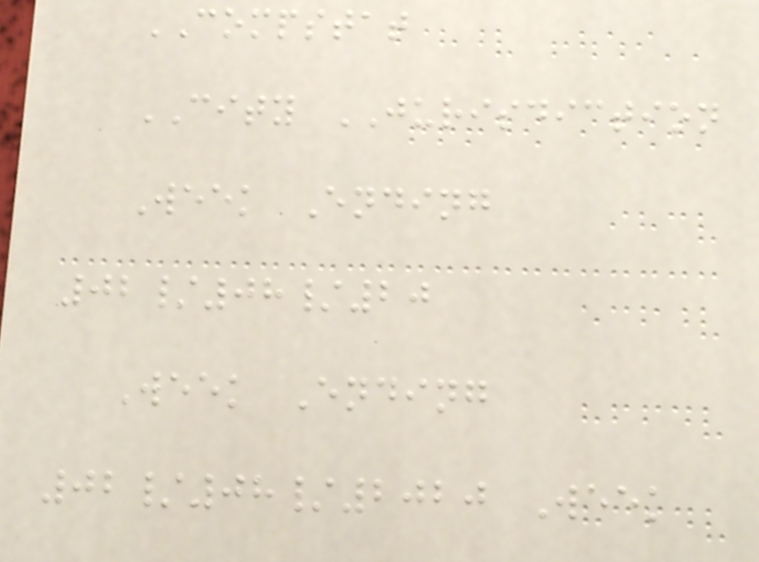COMPSTAT
CITY JURISDICTION
Week Ending
02/08/20
Week Ending
02/08/2020 Week
